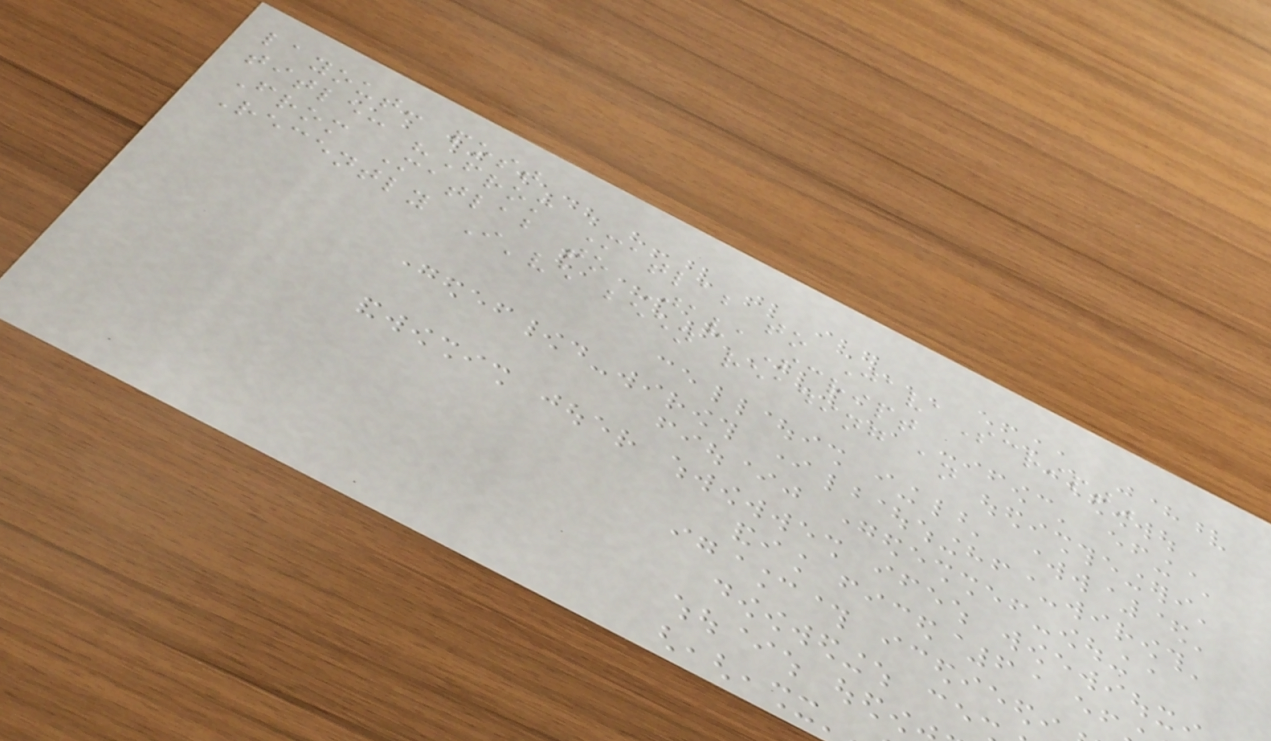layout: post
title: "From Matlab to JavaScript"
From Matlab to JavaScript
Recently I've been reading an
